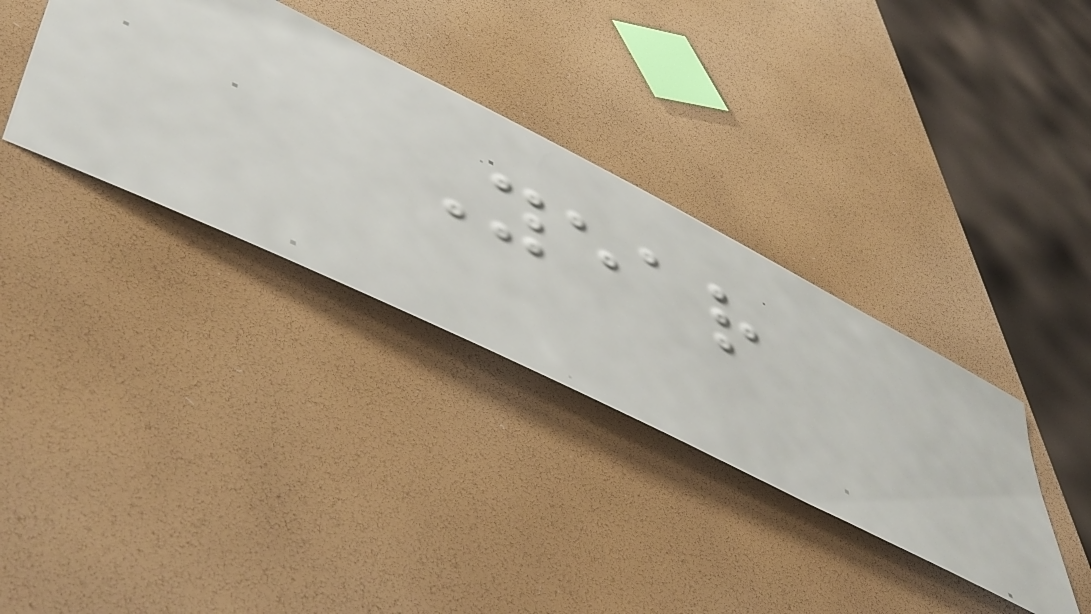Year
